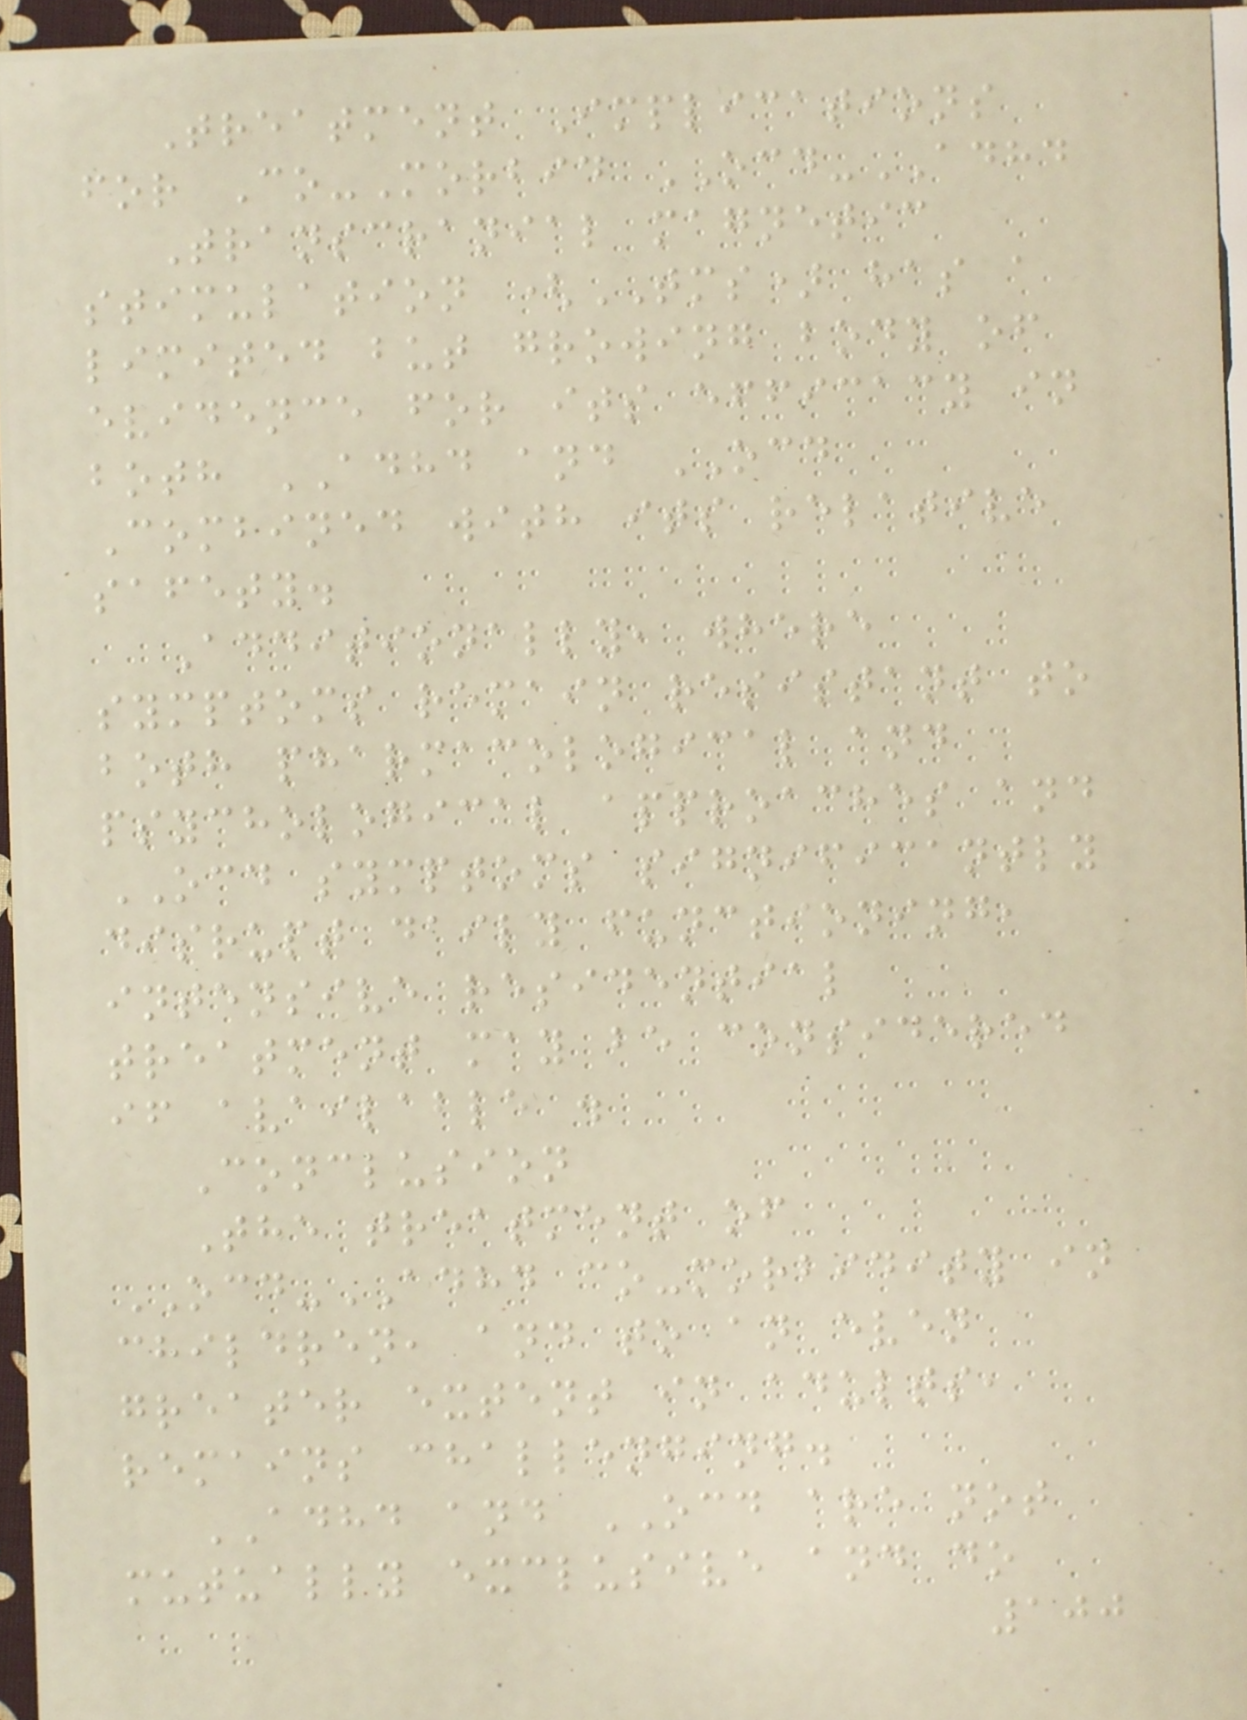Treatment Implications
for Co-Morbid OCD-ADHD
Transcranial magnetic
stimulation (TMS) has a
limited but growing body of
evidence for its efficacy in
both ADHD and OCD
Combined with its relative
safety.
Additionally, where
symptoms remain resistant to
both pharmacological and
psychological approaches and
OCD symptoms significantly
disrupt daily functioning,
intensive residential
treatment may be considered
if available .
Conclusion
The treatment of
OCD-ADHD co-morbidity in
children, and to an even
greater extent in adults,
remains challenging.
ADHD and OCD are not
mutually exclusive and do
100
